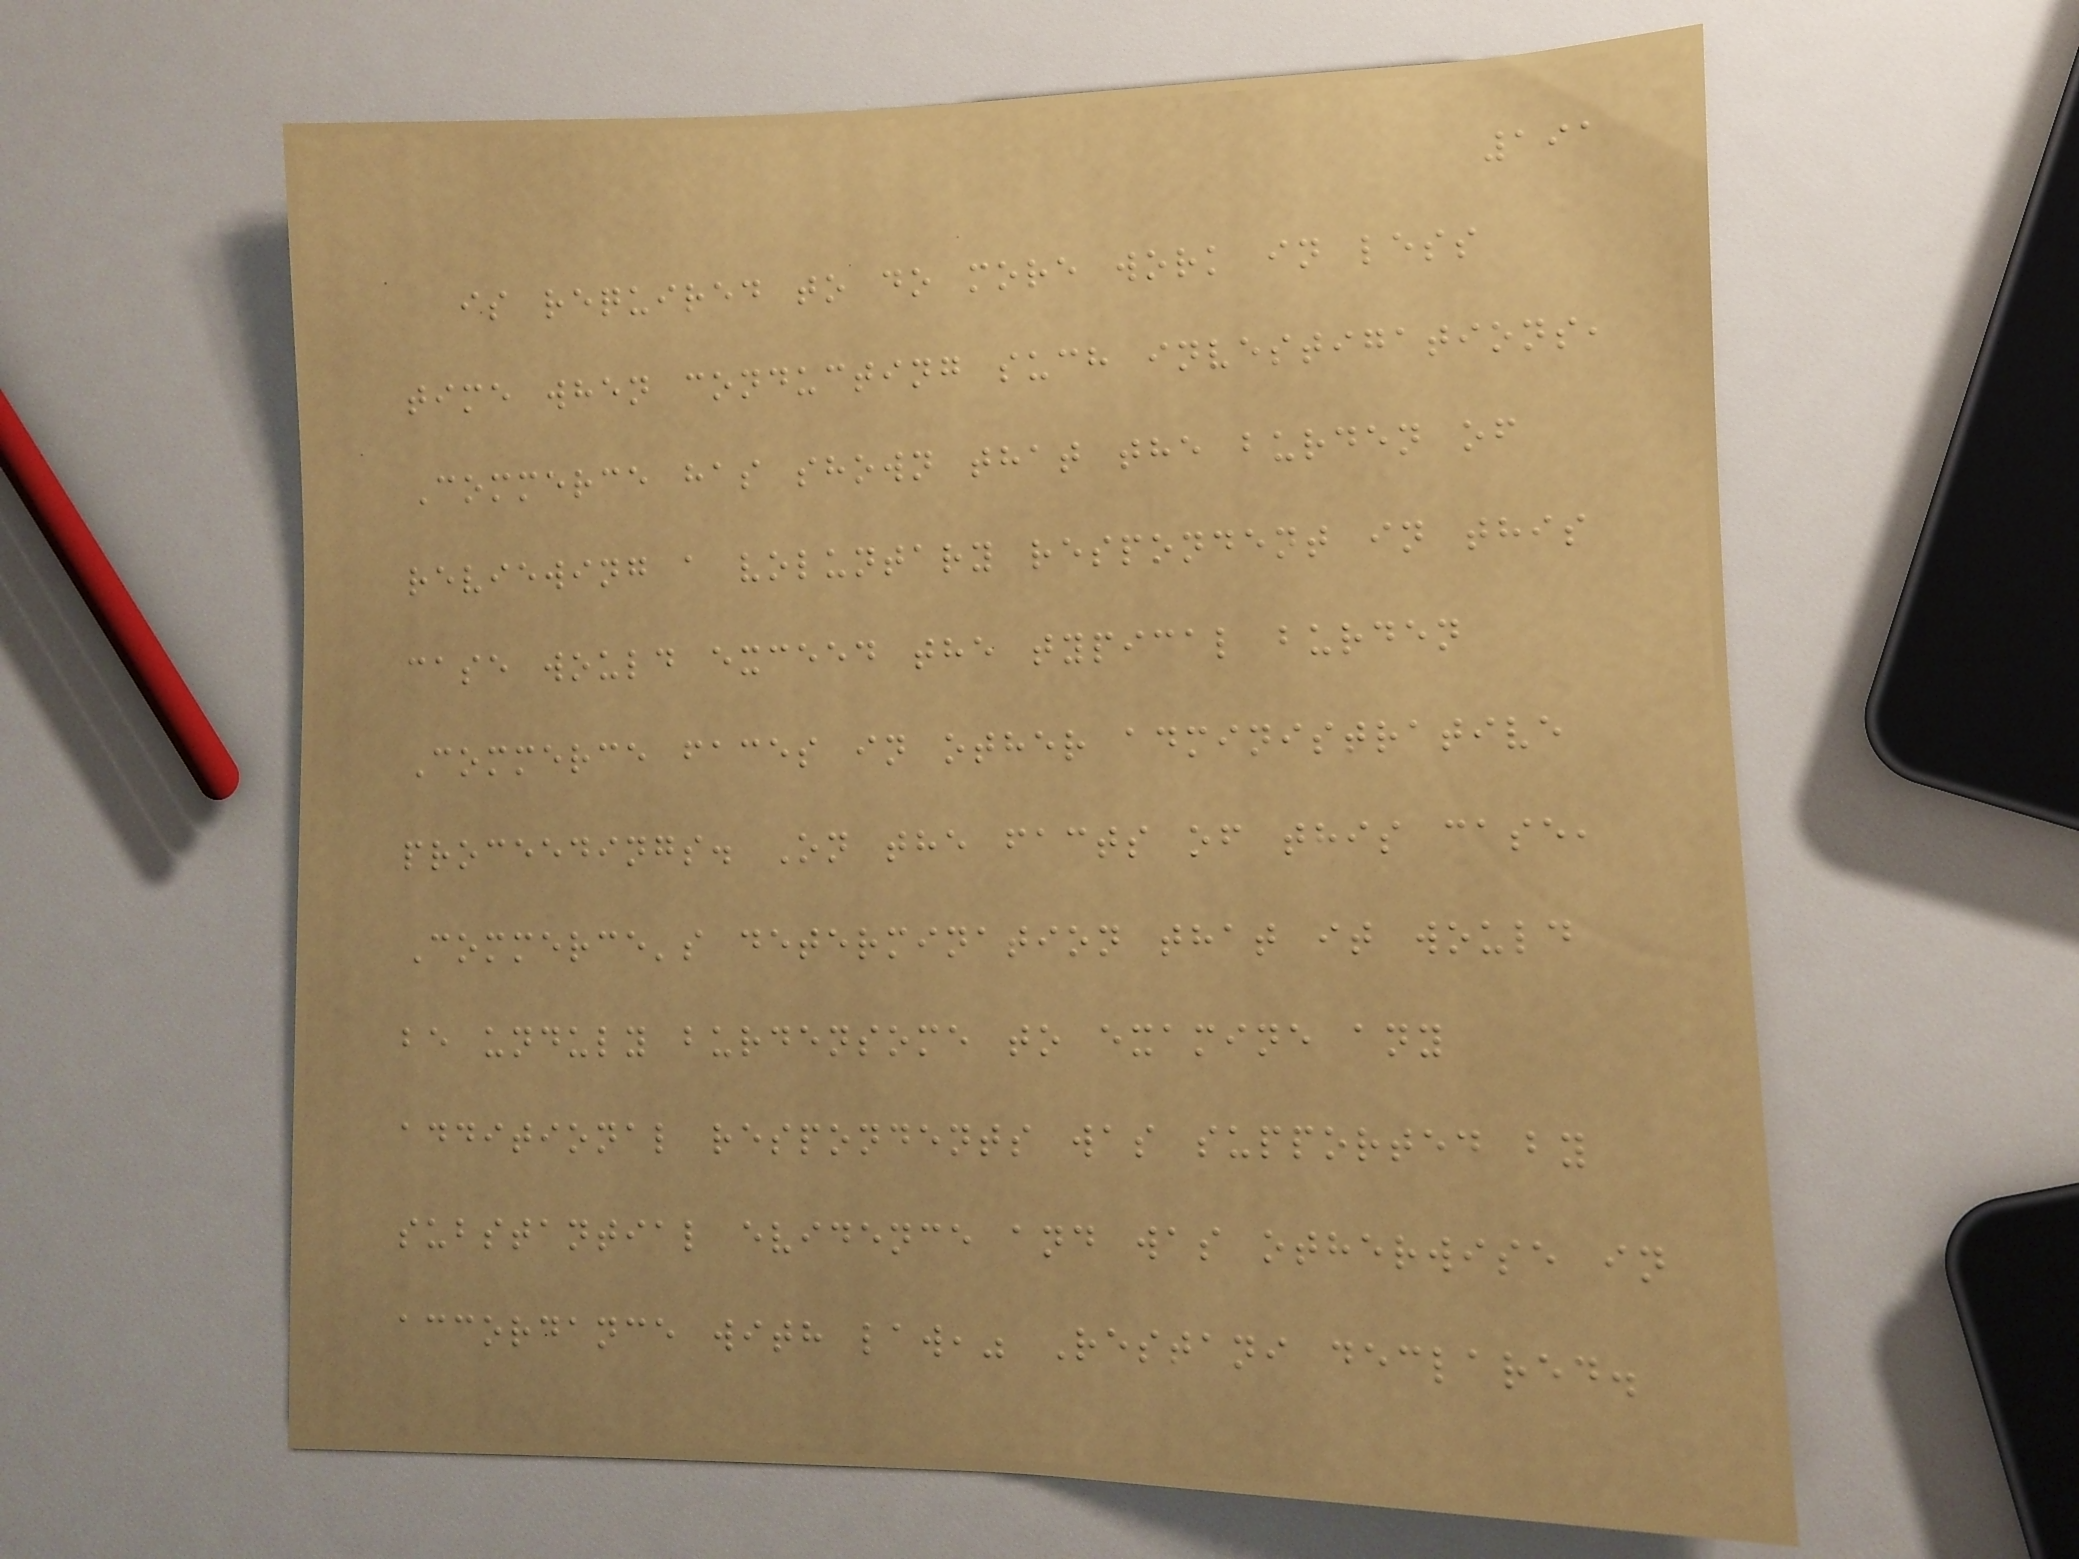191
is required to do more work in less
time when conducting such investigations,
Commerce has shown that the burden of
reviewing a voluntary respondent in this
case would exceed the typical burden
Commerce faces in other administrative
proceedings. On the facts of this case,
Commerce's determination that it would
be unduly burdensome to examine any
additional respondents was supported by
substantial evidence and was otherwise in
accordance with law," Restani declared.
